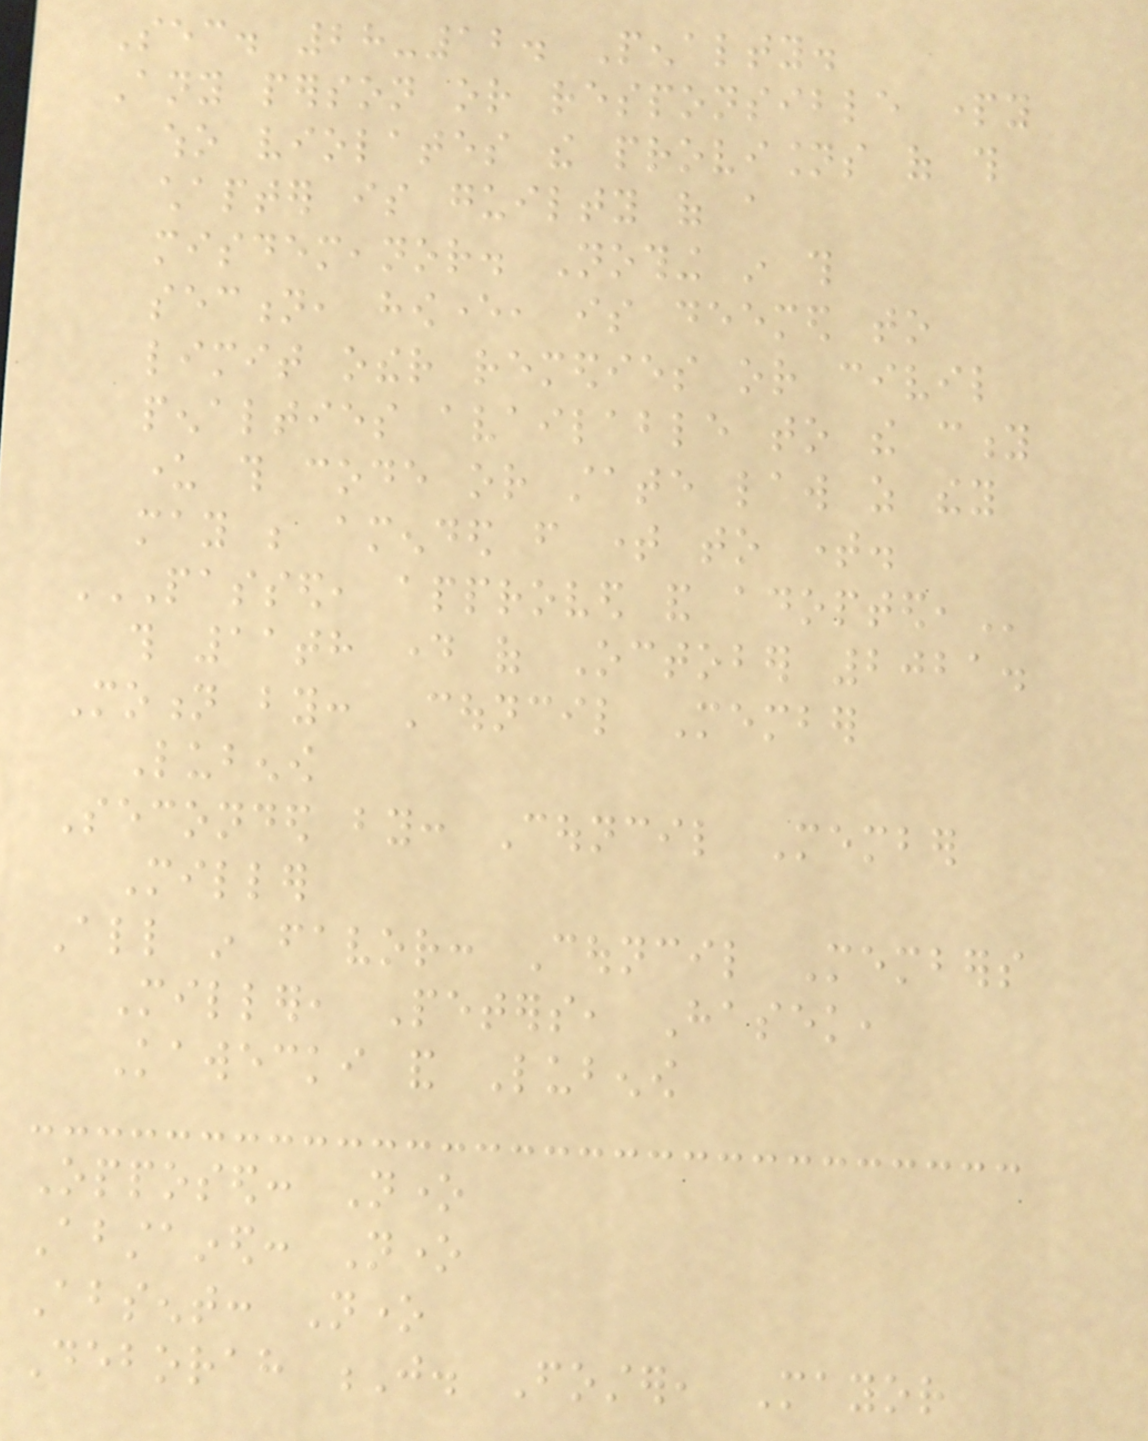Sec. 28-12. Penalty.
Any person or responsible party
who violates the provisions of this
chapter is guilty of a
misdemeanor. Nothing in this
section, however, is deemed to
limit other remedies or civil
penalties available to the city
under this code or state law as they
may be amended from time to time.
PASSED, APPROVED AND ADOPTED,
this 11th day of October 2021.
Motion by: Council Member
Lubenow
Seconded by: Council Member
Miller
All in favor: Council Members
Miller, Peters, Hasek,
Kawecki and Lubenow
Opposed: None
Abstained: None
Absent: None
Deborah J. Foster, Mayor
